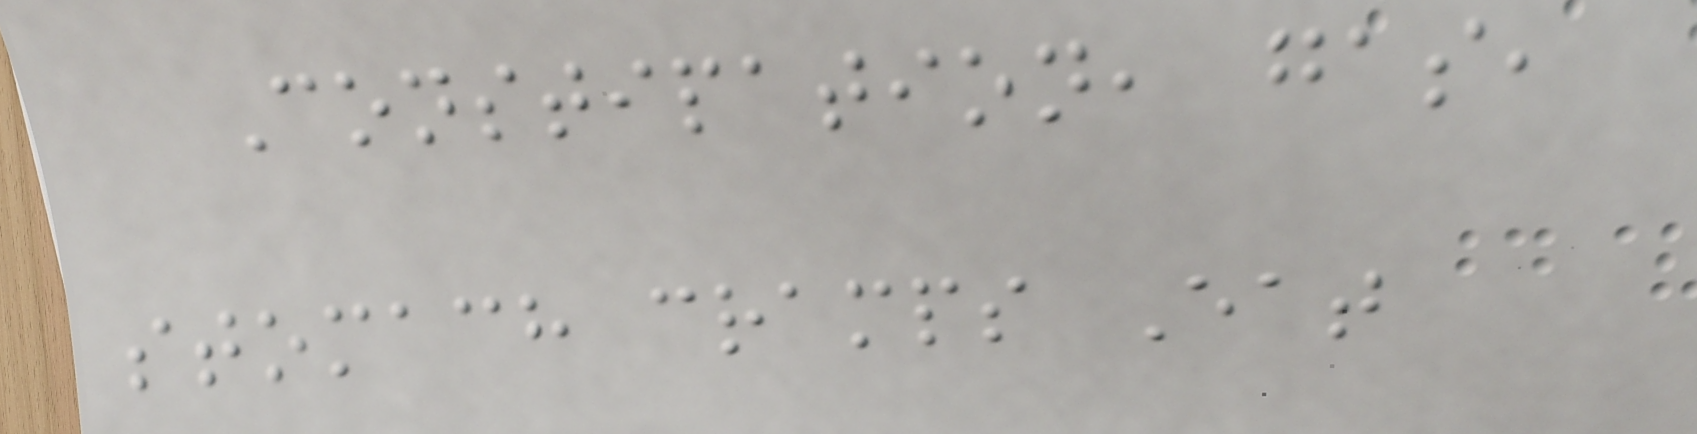Constipation, gas,
stomach cramps Eat
